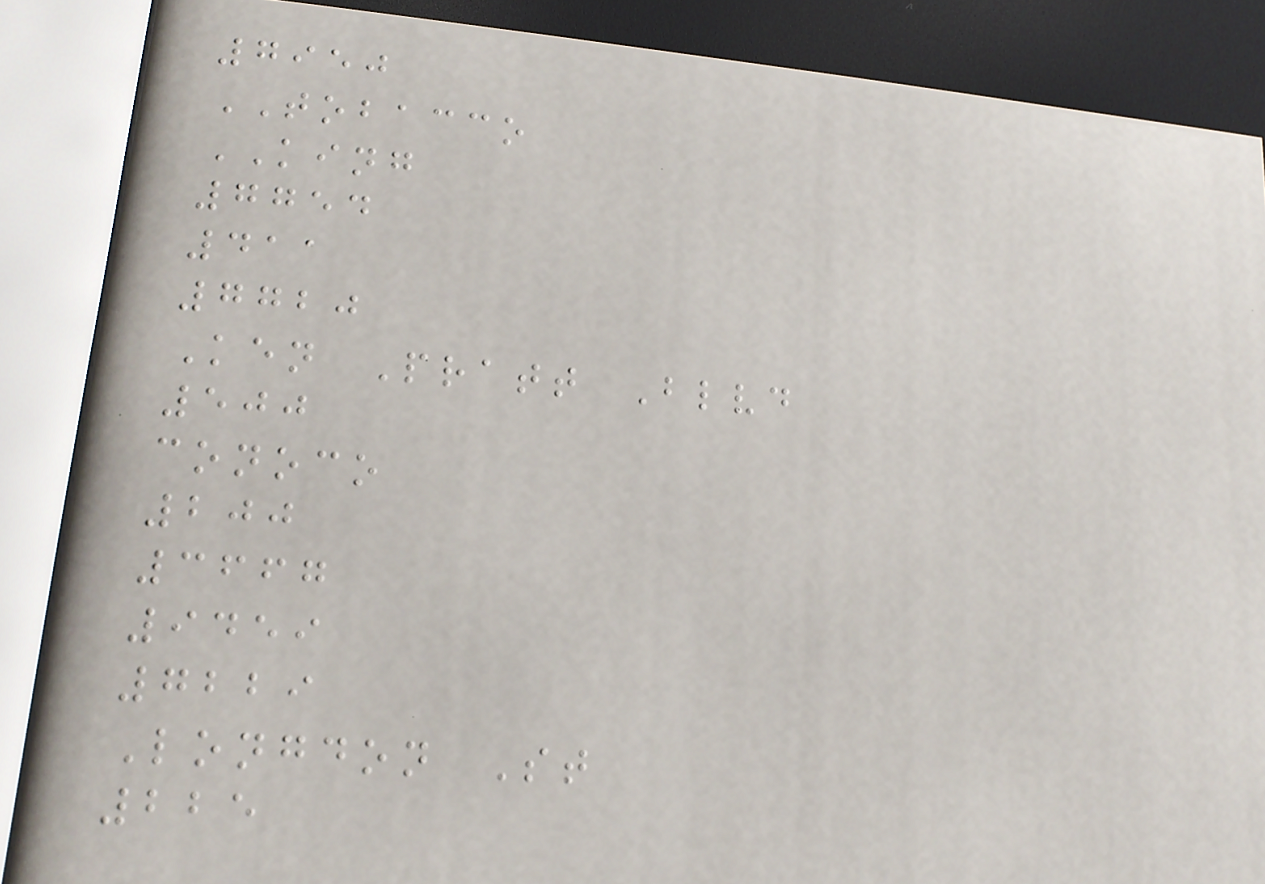7950
TOBACCO
KING
7754
411
7720
Ken Pratt Blvd
500
conoco
200
3667
9459
7229
Longdon St
225
